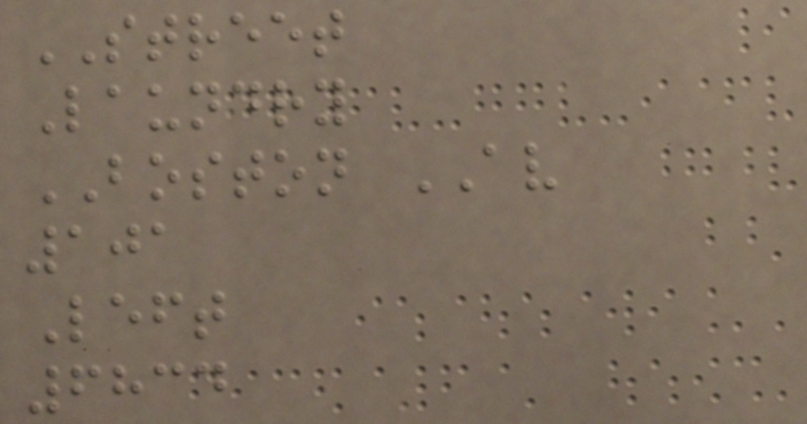STREET
Laundry
BOSTON AV
101
Left
6834
